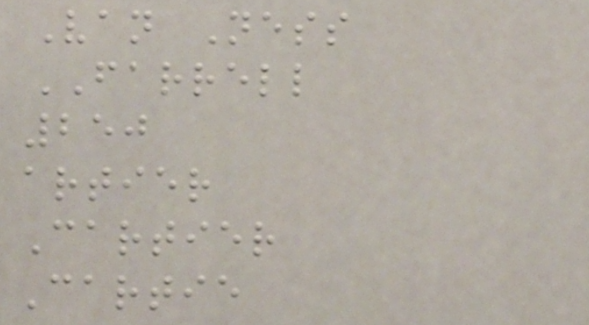Van Ness
FARRELL
250
artier
Cartier
Cartie
